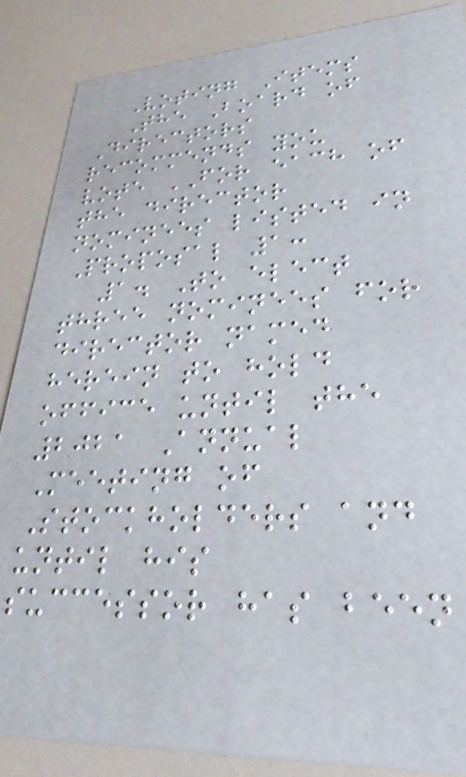Voting Items
The Board of
Directors
recommends you
vote FOR each of
the director
nominees listed in
Proposal 1:
1. To elect
three nominees for
director named
herein to hold
office until the
2021 Annual
Meeting of
Stockholders and
until his
successor has been
